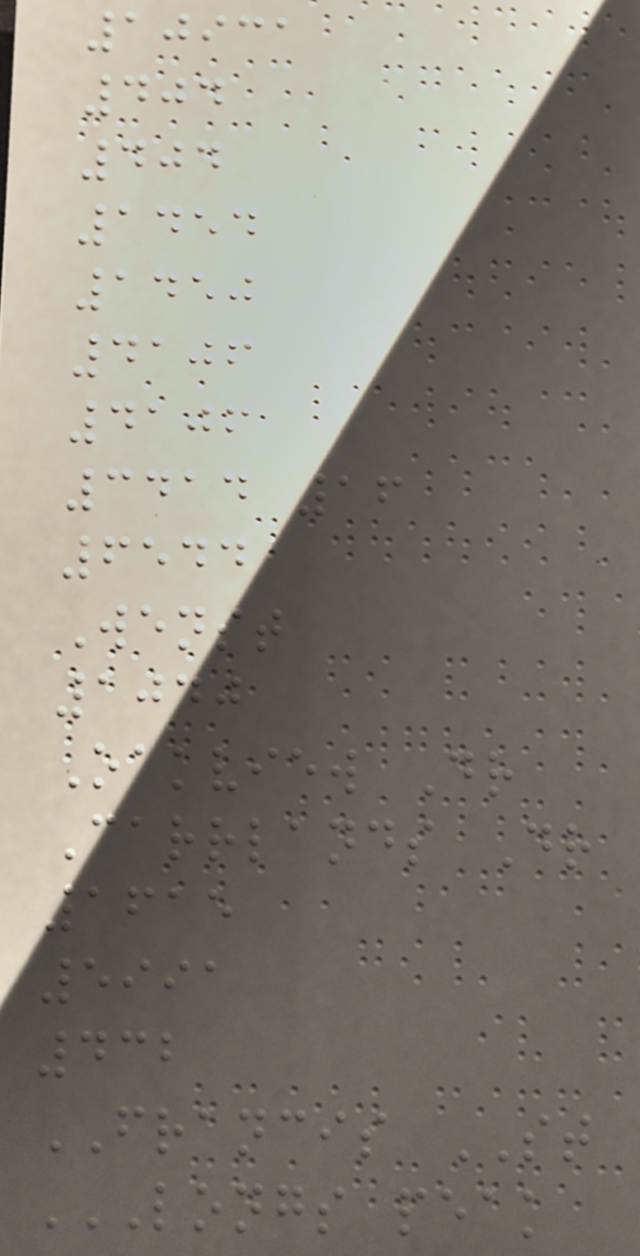10931
404
404
1454
1450
4106
4106
3414 16
6544
Wenst
1040
Oakview Dr
Carrlands Dr
1615
5991
432
FRANCIS ST
LONGS PEAK
